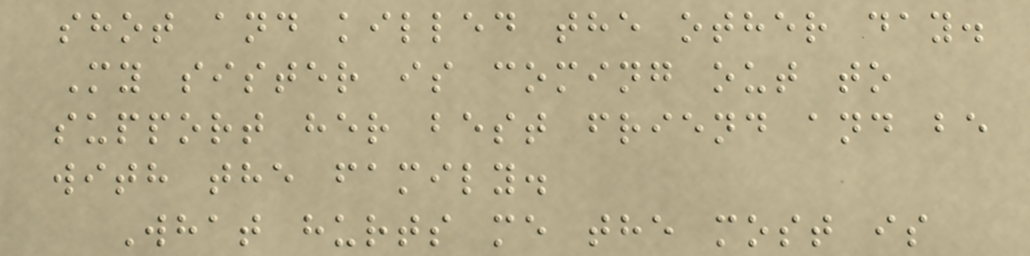shot and killed the other day.
My sister is coming out to
support her best friend and be
with the family.
What hurts me the most is
